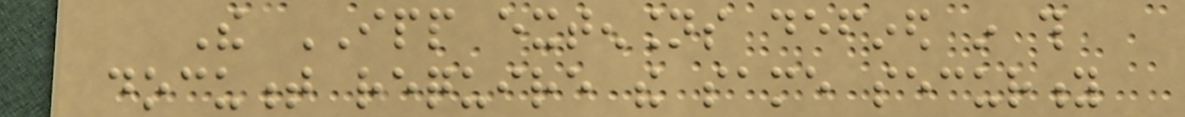The IPP extensions defined in this
document require the same security
